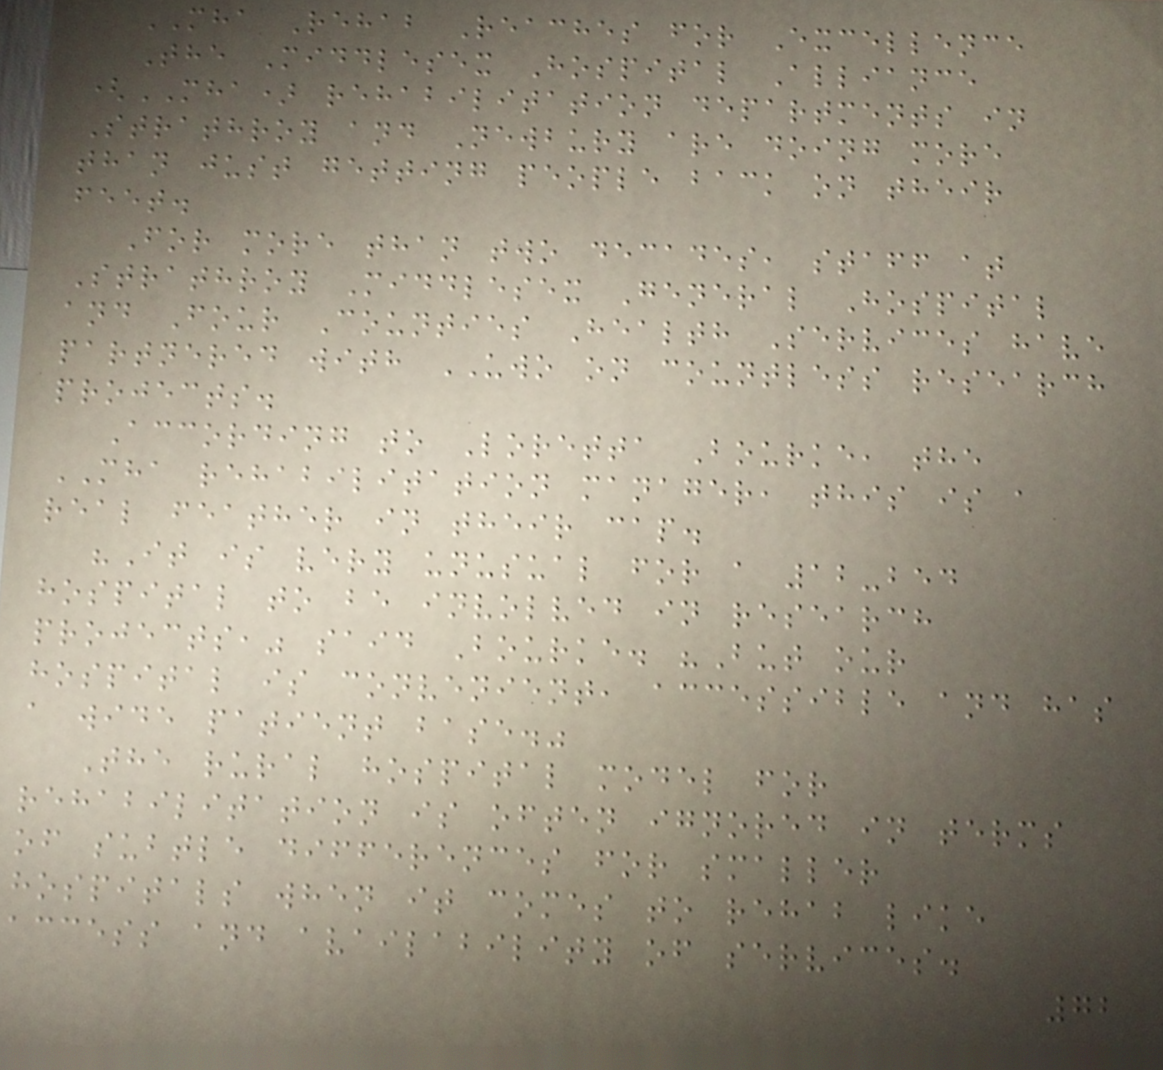MHA Rehab Reaches for Excellence
The Middlesex Hospital Alliance
(MHA) rehabilitation departments in
Strathroy and Newbury are doing more
than just getting people back on their
feet.
For more than two decades, staff at
Strathroy Middlesex General Hospital
and Four Counties Health Services have
partnered with UWO on countless research
projects.
According to Loretta Bourke, the
MHA rehabilitation manager, this is a
real feather in their cap.
"It is very unusual for a 12-bed
hospital to be involved in research
projects," said Bourke. "But our
hospital is convenient, accessible and has
a wide patient base."
The rural hospital model for
rehabilitation is often ignored in terms
of subtle differences for smaller
hospitals when it comes to rehab like
access and availability of services.
72
